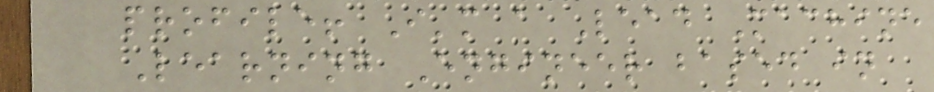profile! I'm a Lead Machine
Learning Engineer based in
